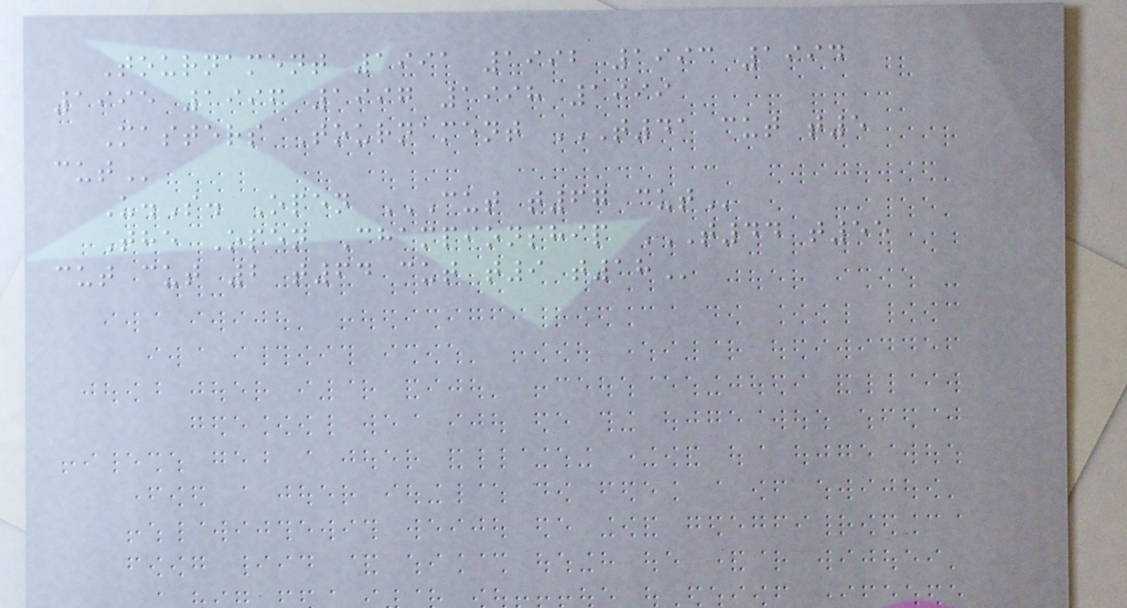Tournament 1991 1992 1993 1994
1995 1996 1997 1998 1999
Masters Tournament T41 CUT T5
CUT
U.S. Open CUT T67 CUT
The Open Championship T44 T55
CUT CUT 2 T64 CUT T9 T18
